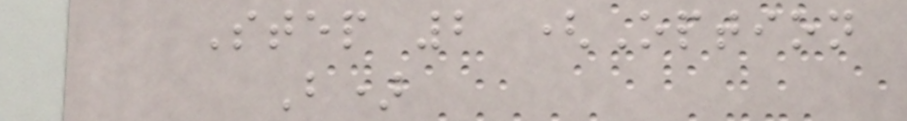Step 2 (Option
B)
